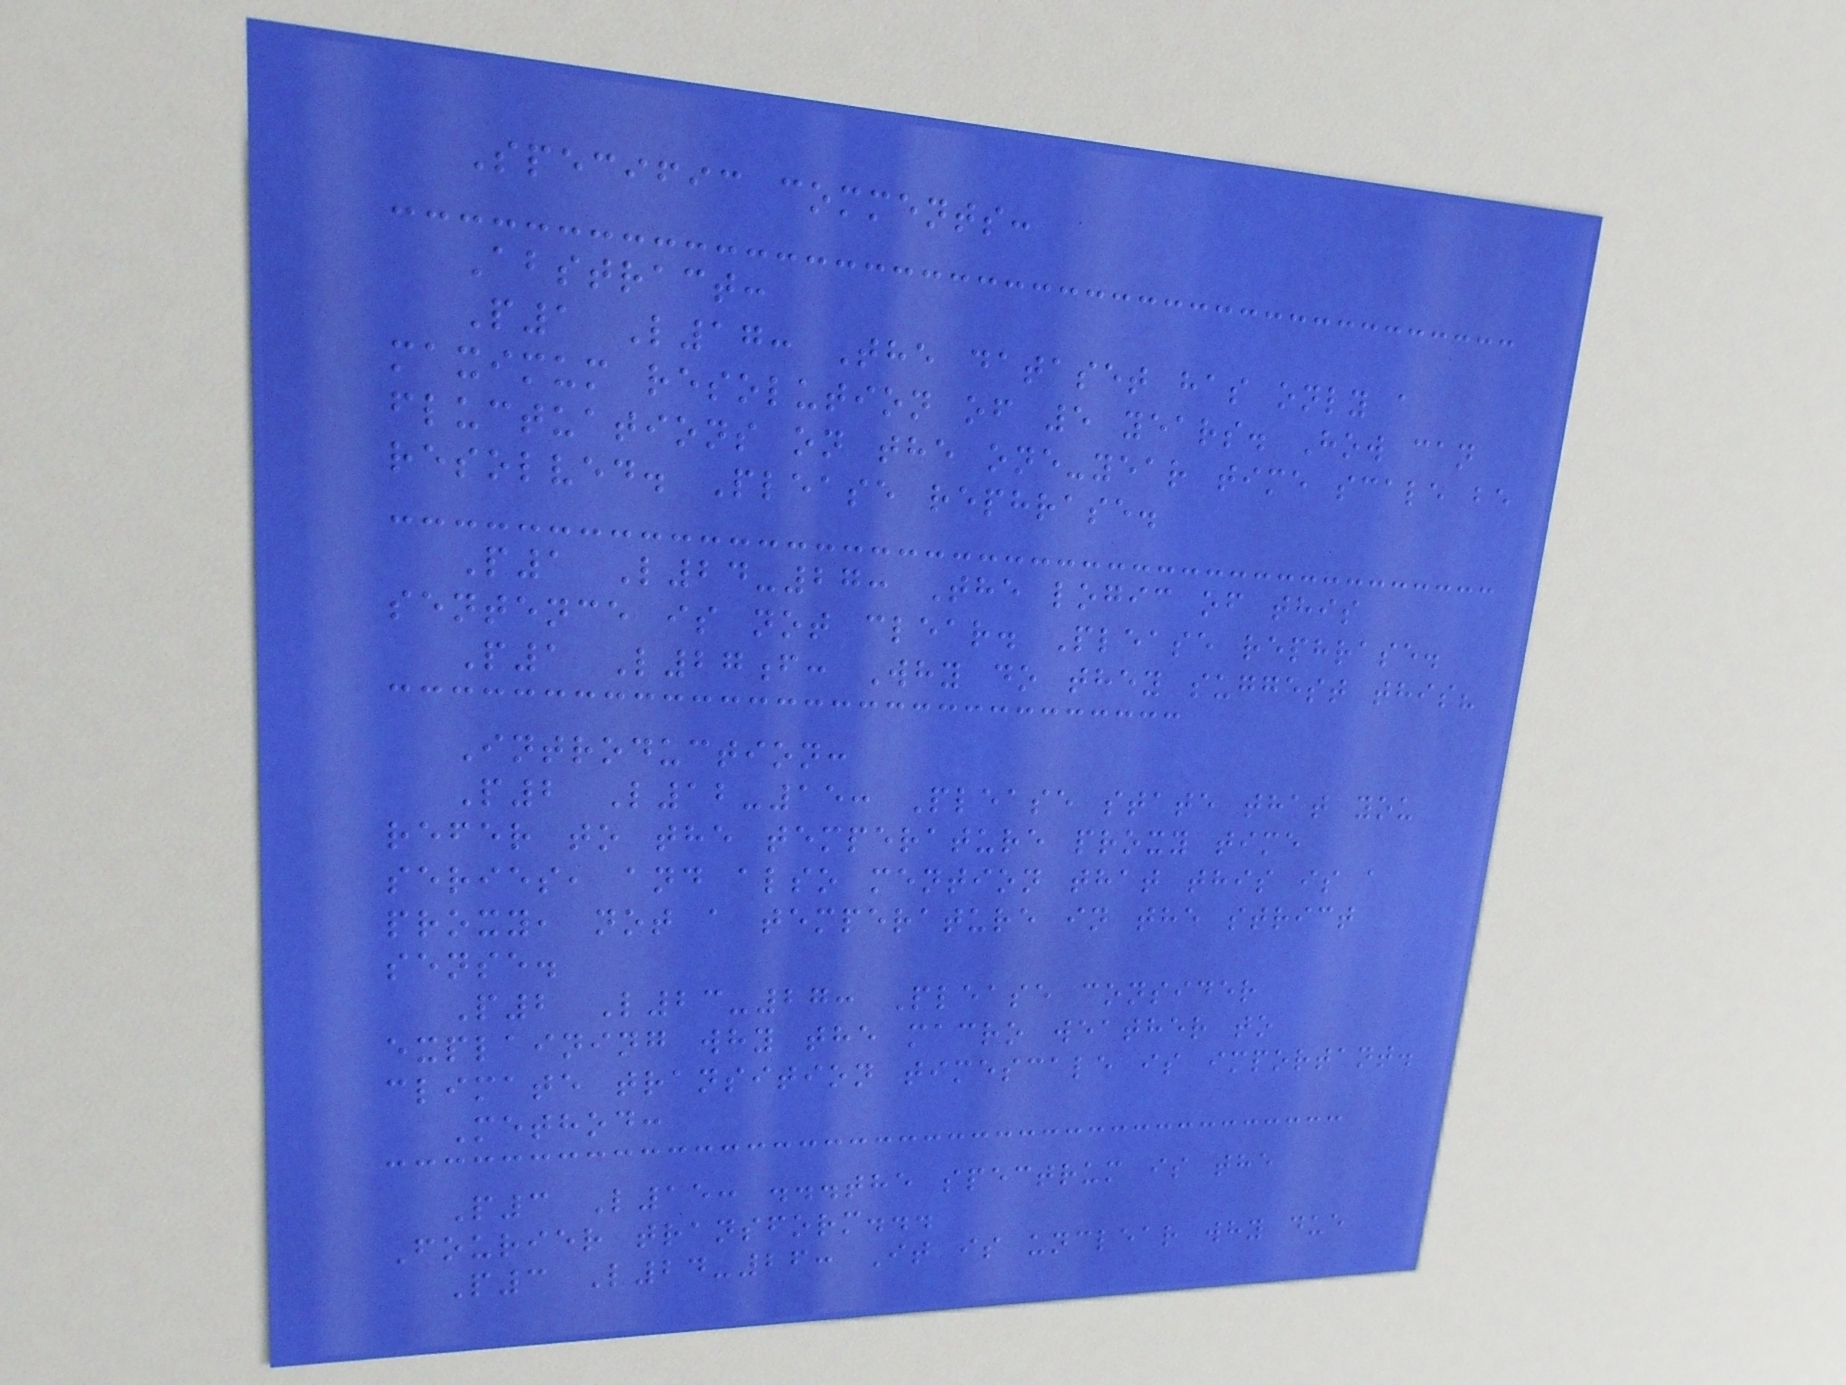Specific comments:
Abstract:
P1 L17: The dataset has only a
maximum resolution of 5 years. How can
fluctuations on the one-year time scale be
resolved. Please rephrase.
P1 L24-27: The logic of this
sentence is not clear. Please rephrase.
P1 L27f: Why do they suggest this?
Introduction:
P2 L12-15: Please state that you
refer to the temperature proxy time
series, and also mention that this is a
proxy, not a temperature in the strict
sense.
P2 L23-27: Please consider
explaining why the macro weather to
climate transition timescale is important.
Method:
P3 L15: ...the spectrum is the
Fourier transform...
P3 L24-26: It is unclear why due
